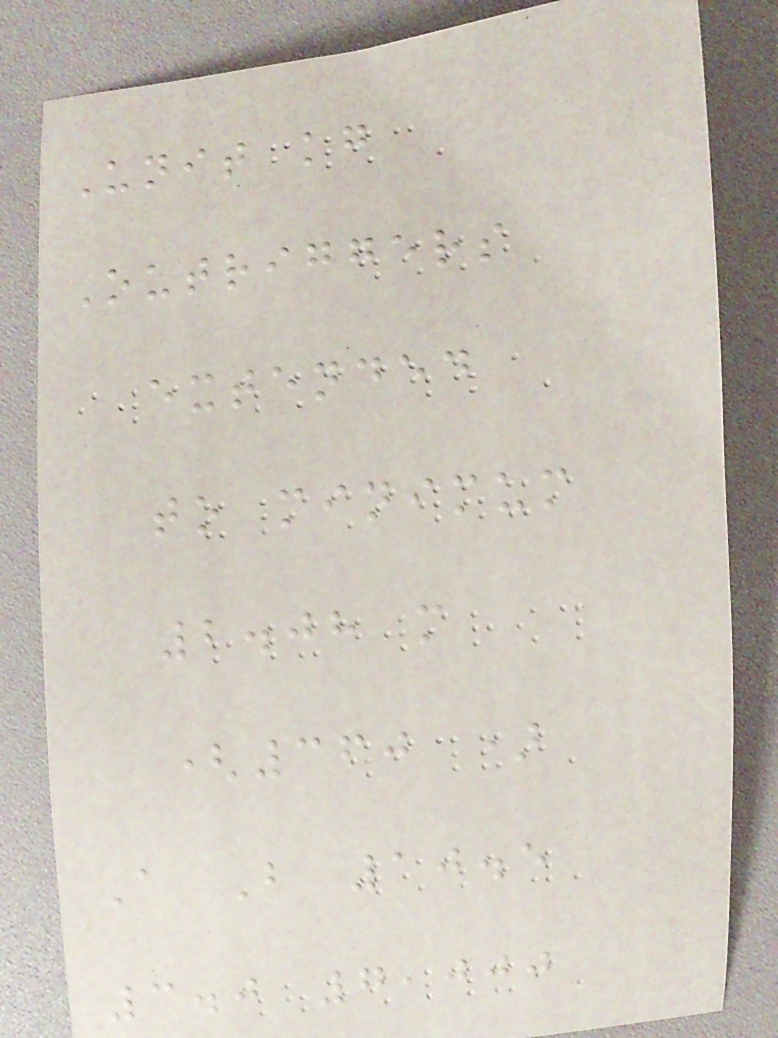Unit kg
Outriggers
extended
to minimum
2.08 m
(360 )
A B 10.5
3.0 7,000
